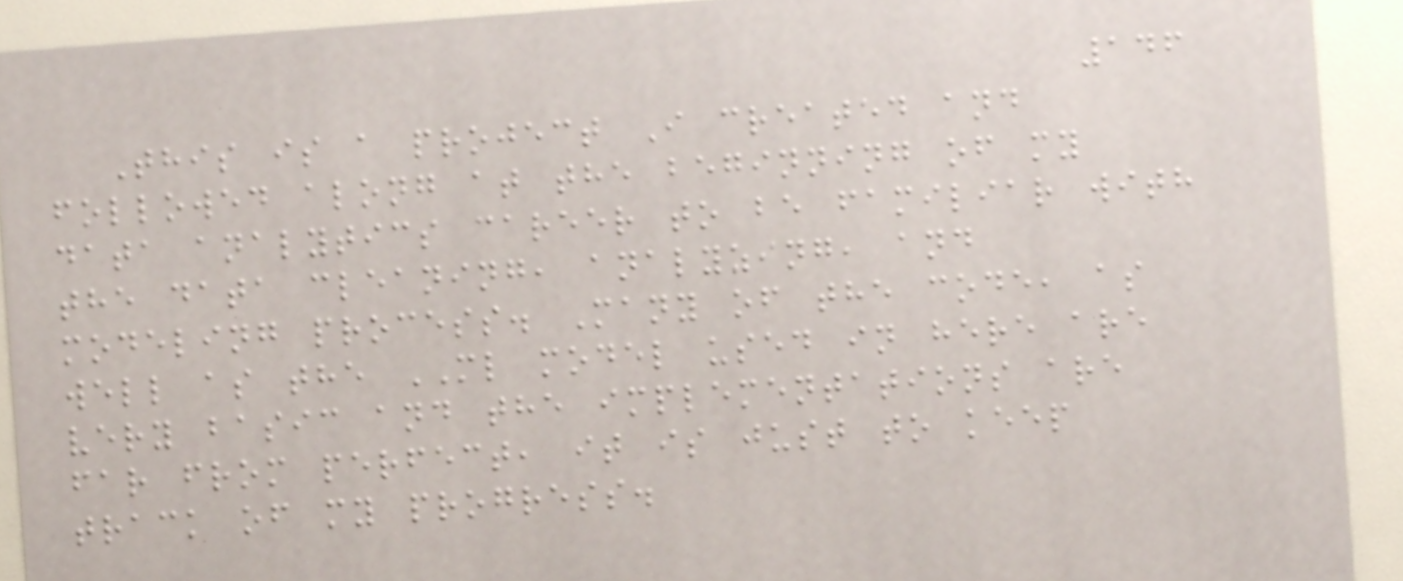146
This is a project I created and
followed along at the beginning of my
data analytics career to be familiar with
the data cleaning, analyzing, and
modeling process. Many of the code, as
well as the ML model used in here are
very basic and the implementations are
far from perfect, it is just to keep
track of my progress.
